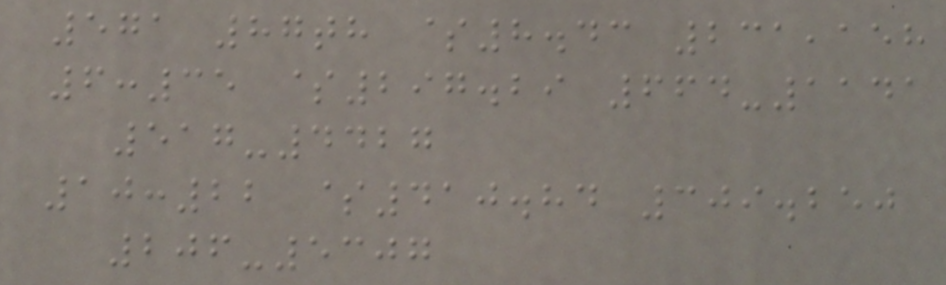571 87th $8.43 231,158
6:35 $297.29 664-1141
517-4427
10:22 $410.84 309.250
206-5307
